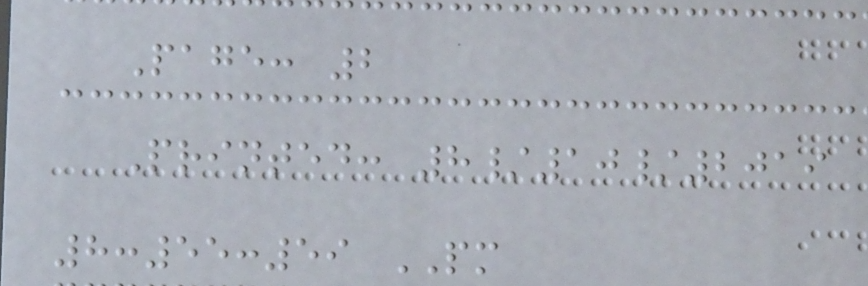Page: 2
Printed: 8/10/2019
8:55:59 PM
